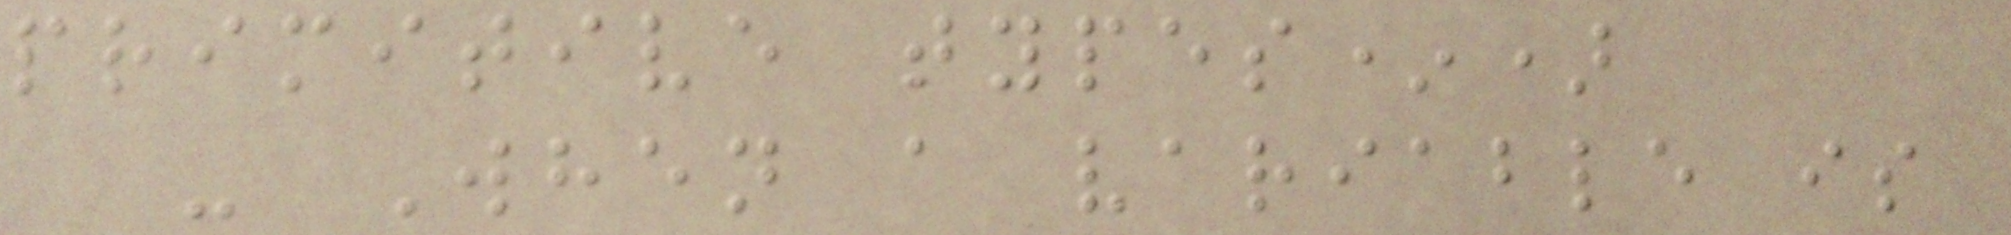primitive types*)
- When a variable is
